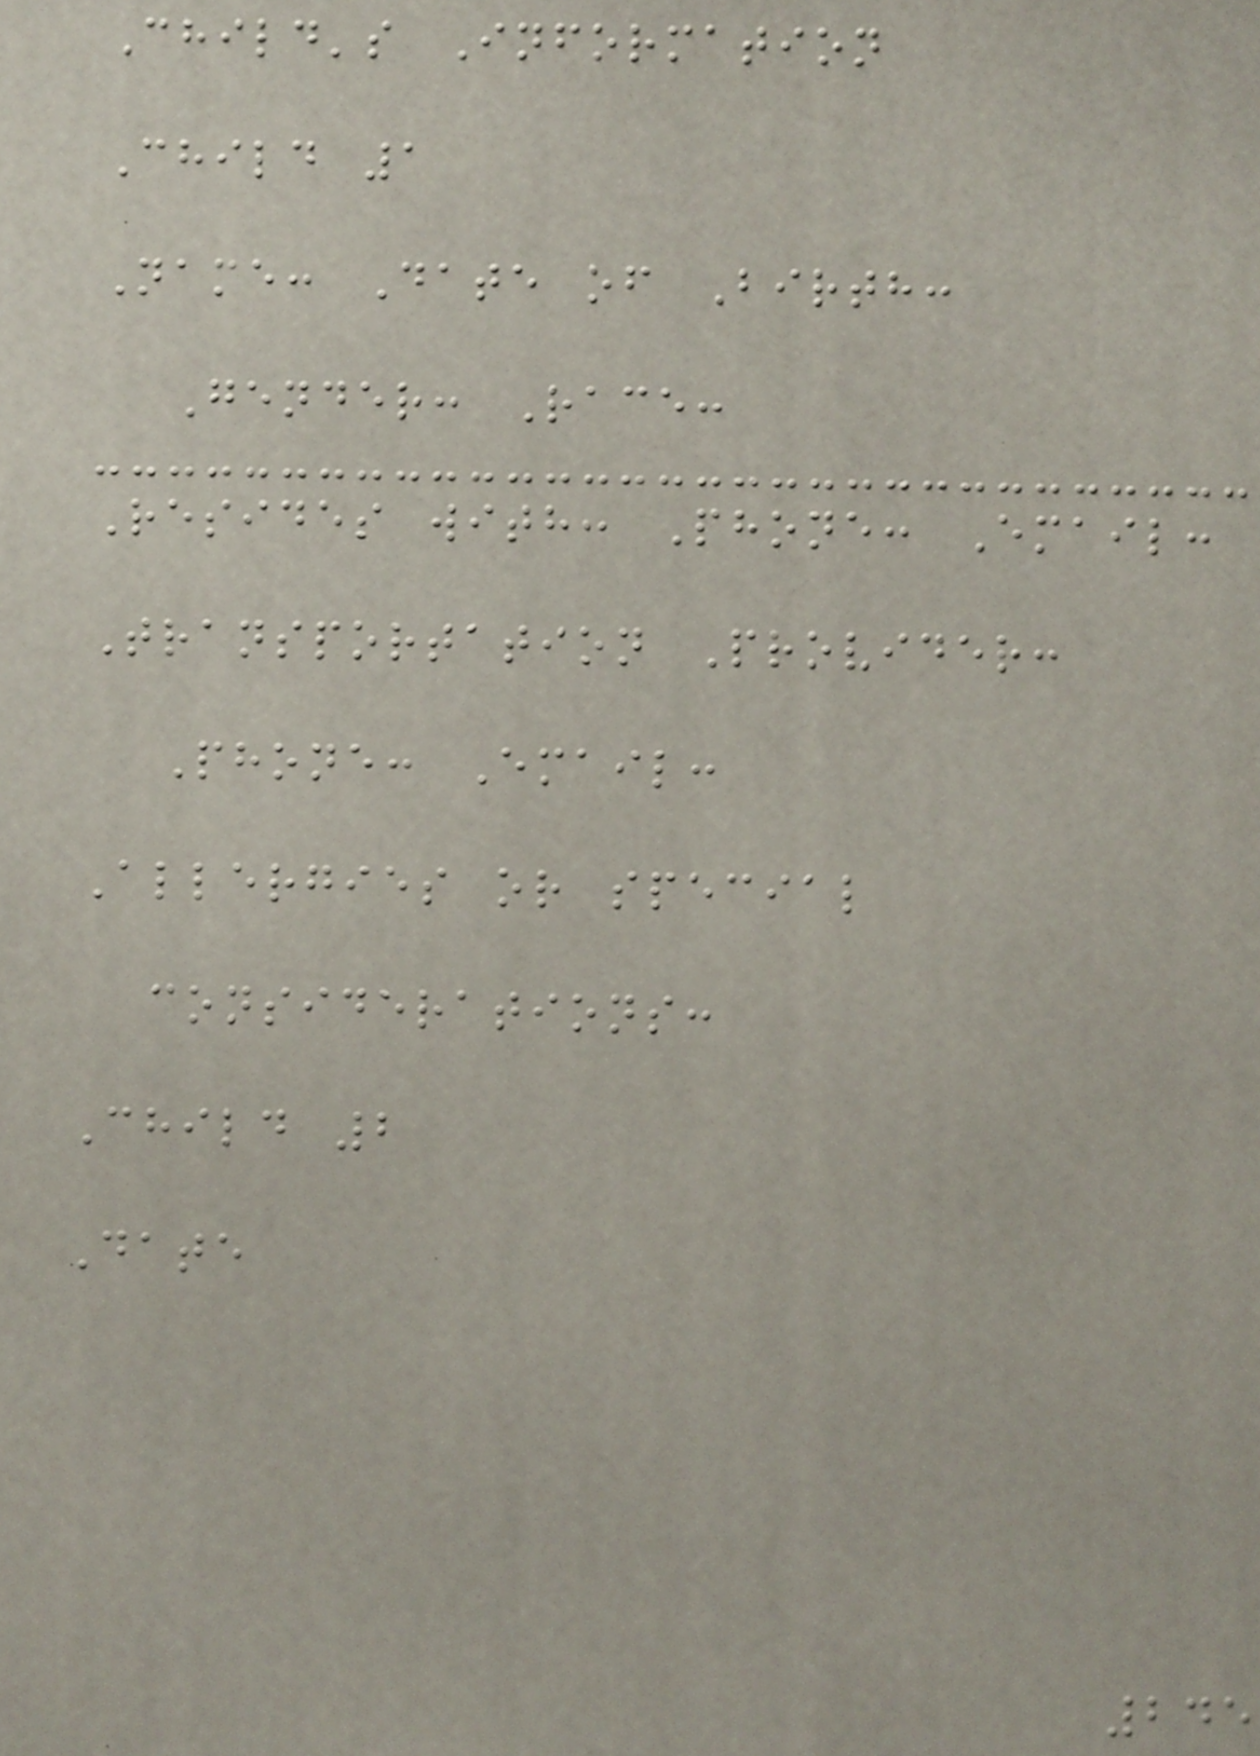Child's Information
Child 1
Name: Date of Birth:
Gender: Race:
Resides with: Phone: Email:
Transportation Provider:
Phone: Email:
Allergies or special
considerations:
Child 2
Date
245
